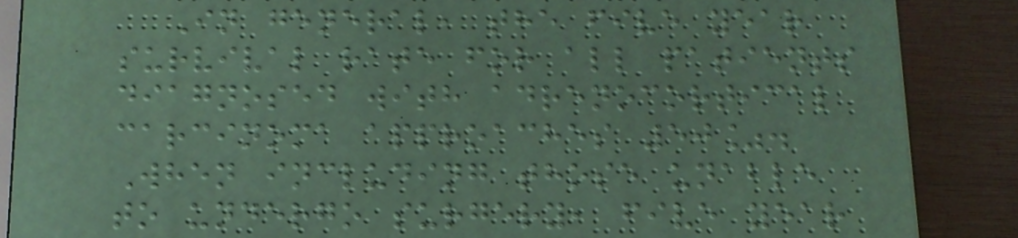In general, the five year
survival rate for all patients
diagnosed with adrenocortical
carcinoma approaches 50%.
When including those unable
to undergo surgery, five year
